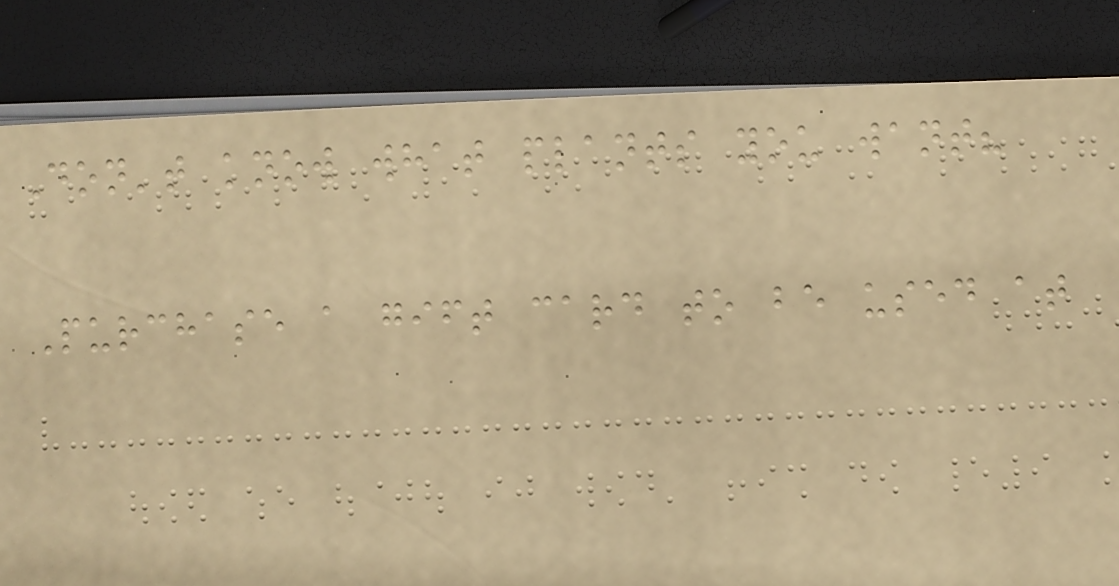Don't know what plants you want?
Purchase a gift card to be used at
